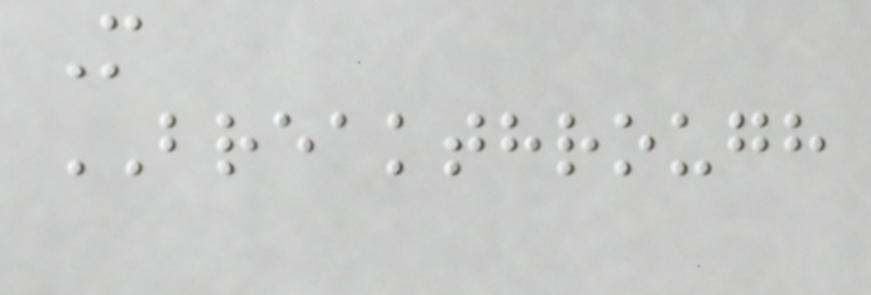M
BREAKTHROUGH
